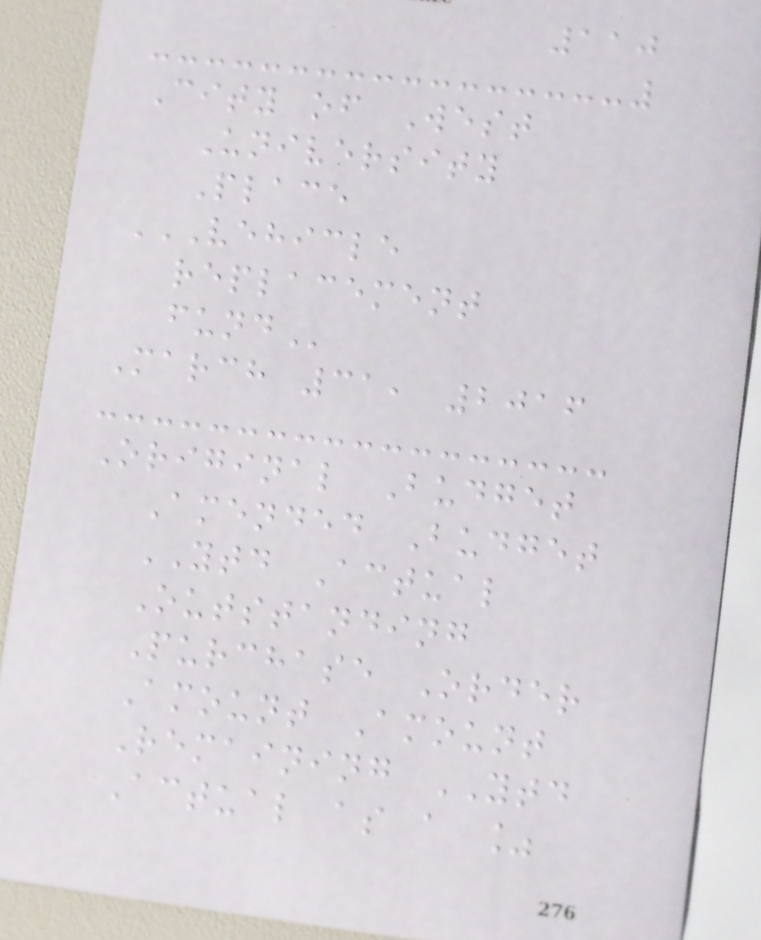110
City of West
University
Place
VEHICLE
REPLACEMENT
FUND
March 31, 2016
Original Budget
Amended Budget
YTD Actual
Outstanding
Purchase Order
Amount Amount
Remaining YTD
Actual as a %
